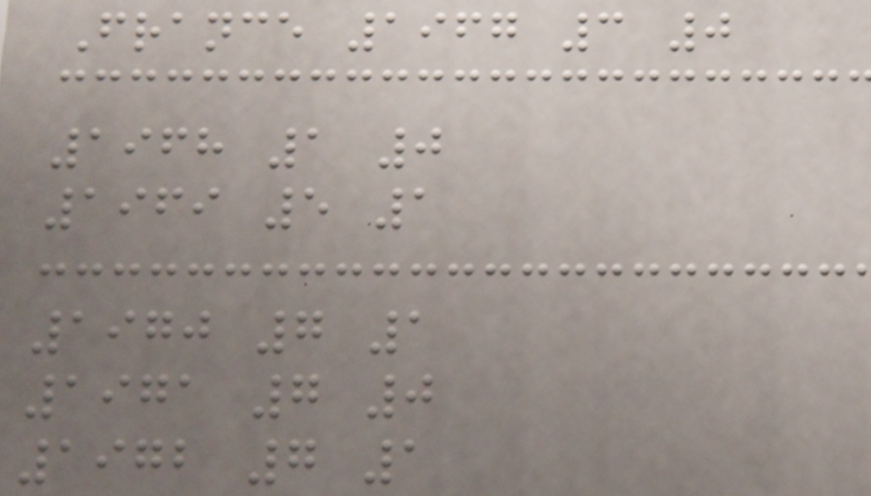France 1967 3 0
1968 1 0
1969 5 1
1970 7 1
1971 7 0
1972 7 1
